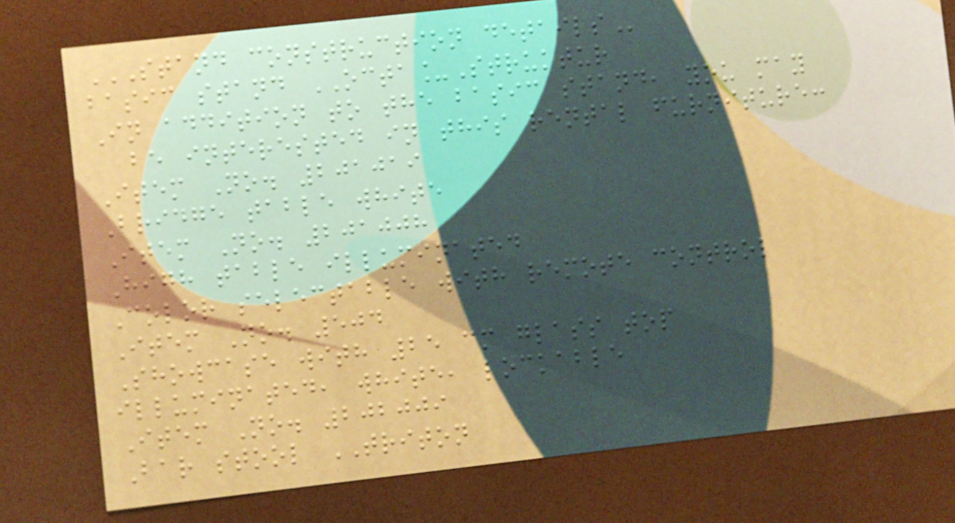STAND CONSTRUCTION DETAILS
basic stand OCTA_Struktur
In addition to the basic stand, you may
be interested in this rental furniture:
Item No. 201019
Bridge table white
Item No. 201008
High table illuminated
Color selectable with remote control
Item No. 504
Showcase with 25 cm glass top
illuminated, white, lockable
Item No. 202009
Bar stool TRITON
